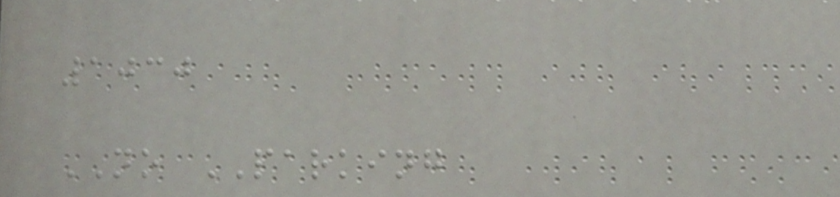1030
NO PARKING
